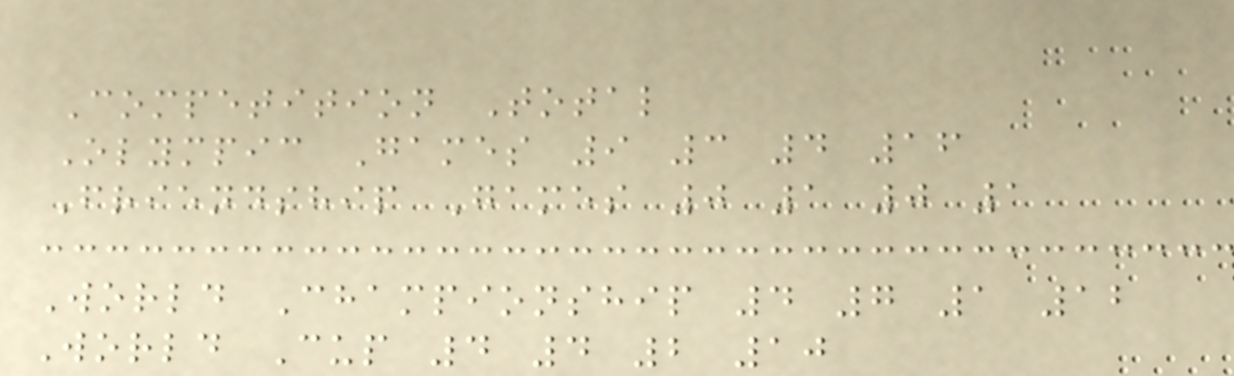Competition Total
Olympic Games 9 3 4 16
Friendship Games 0 1 0 1
World Championship 4 7 1 12
World Cup 4 4 2 10
